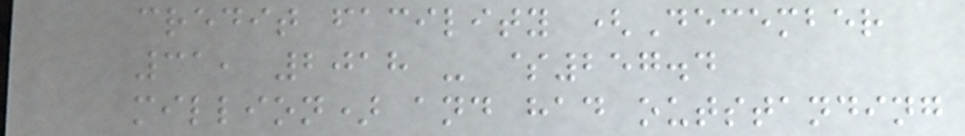credit facility (December
31, 2018 - $257.4
million) and had outstanding
